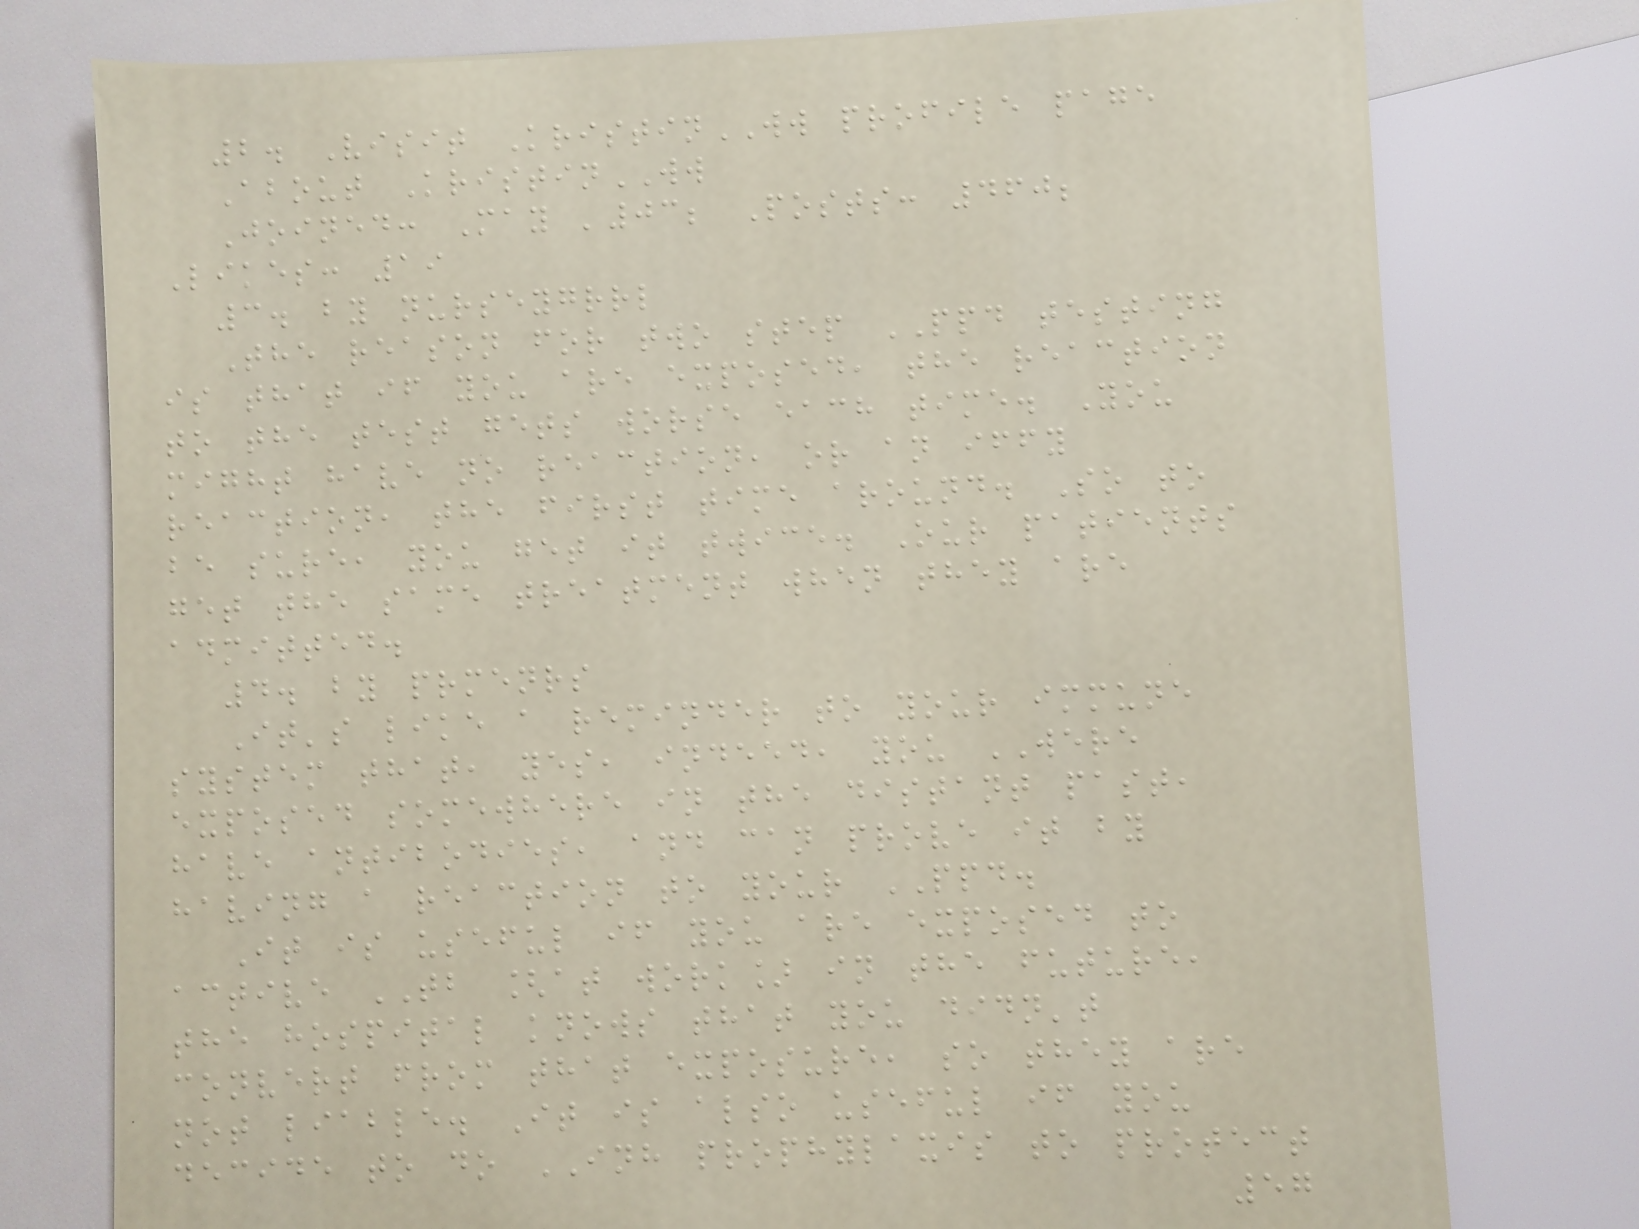2. Visit KristinWW profile page
About KristinWW
Joined: May '03; Posts: 460;
Likes: 19
3. by nurseygrrl
The reason for two step PPD testing
is that if you are exposed, the reaction
to the test gets worse each time. You
might have no reaction, or an iffy
reaction, the first time around. So to
be sure, you get it twice. Our patients
get the same treatment when they are
admitted.
4. by prmenrs
It's like a reminder to your immune
system that, yes, indeed, you WERE
exposed somewhere in the distant past,
have antibodies, and can prove it by
having a reaction to your PPD.
It is useful if you are exposed to
active TB [at work] in the future,
the hospital knows that you didn't
convert from that exposure, so they are
not liable. It is also useful if you
decide to do INH prophylaxis to protect
57
